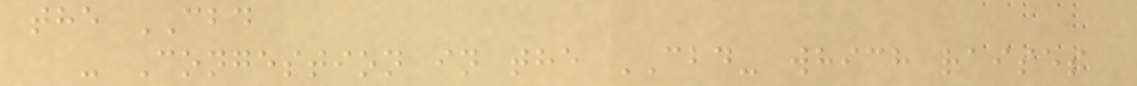the CBD
- Congestion in the CBD- which raises
